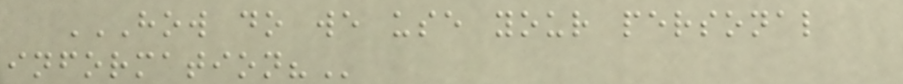HOW DO WE USE YOUR PERSONAL
INFORMATION?
